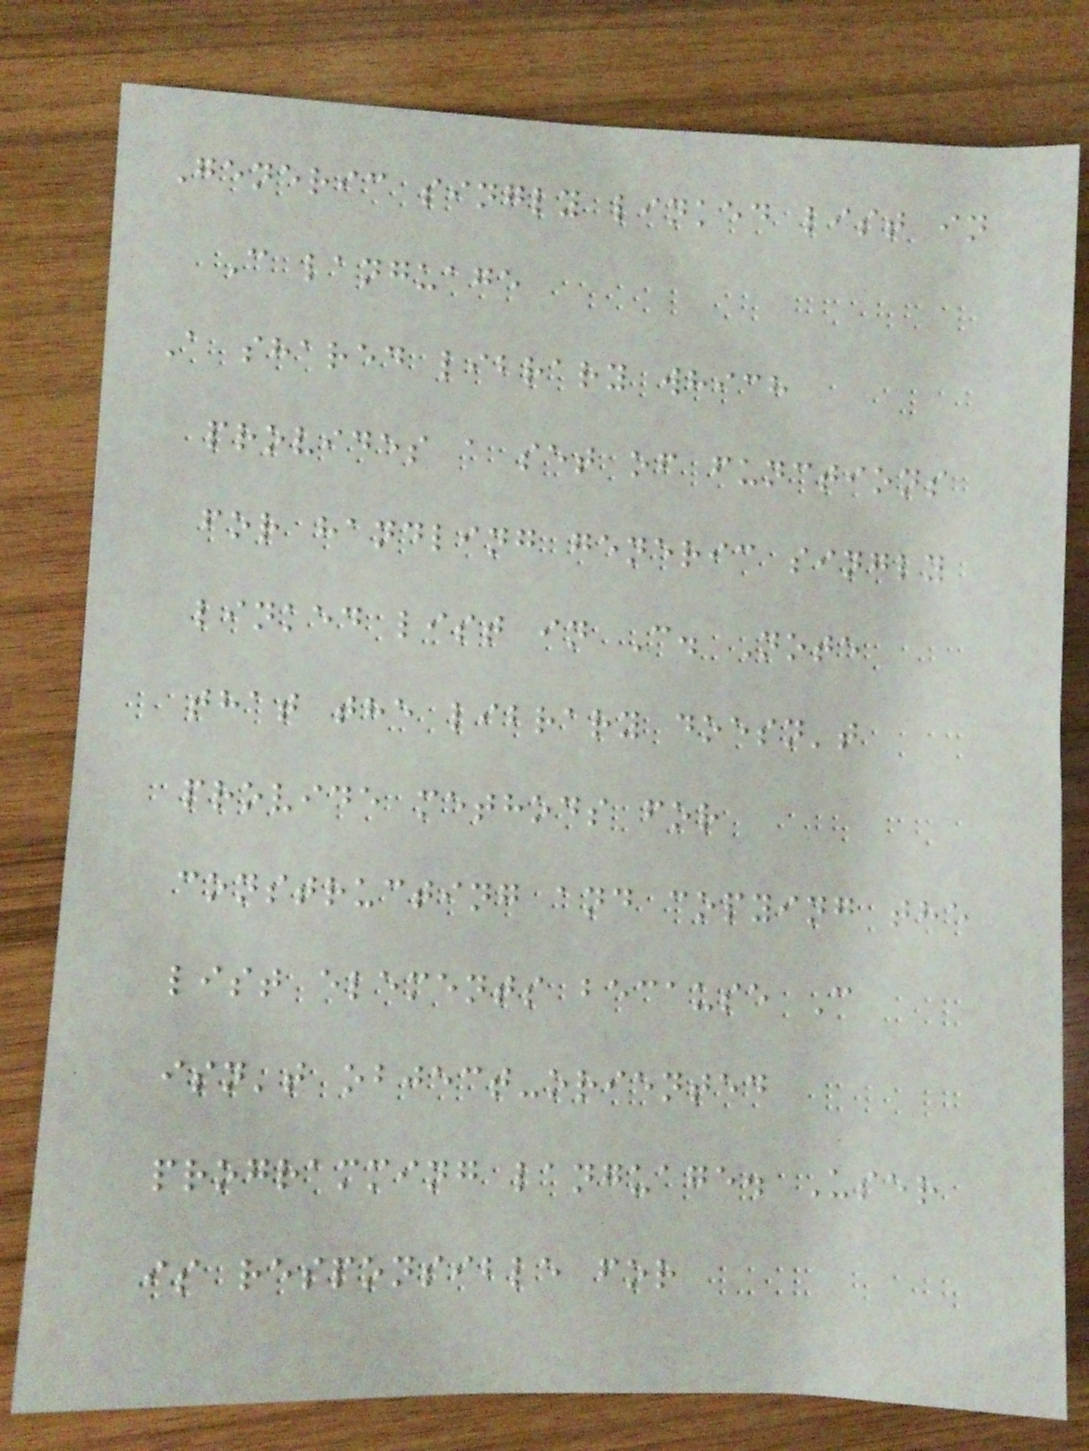Generic singly linked list in
C language
A shared library which
provides a set of functions
for handling generic singly
linked list in C. Note
that the library doesn't
provide methods for
constructing and copying the
list elements because C
isn't object-oriented
programming language. User
is responsible for
